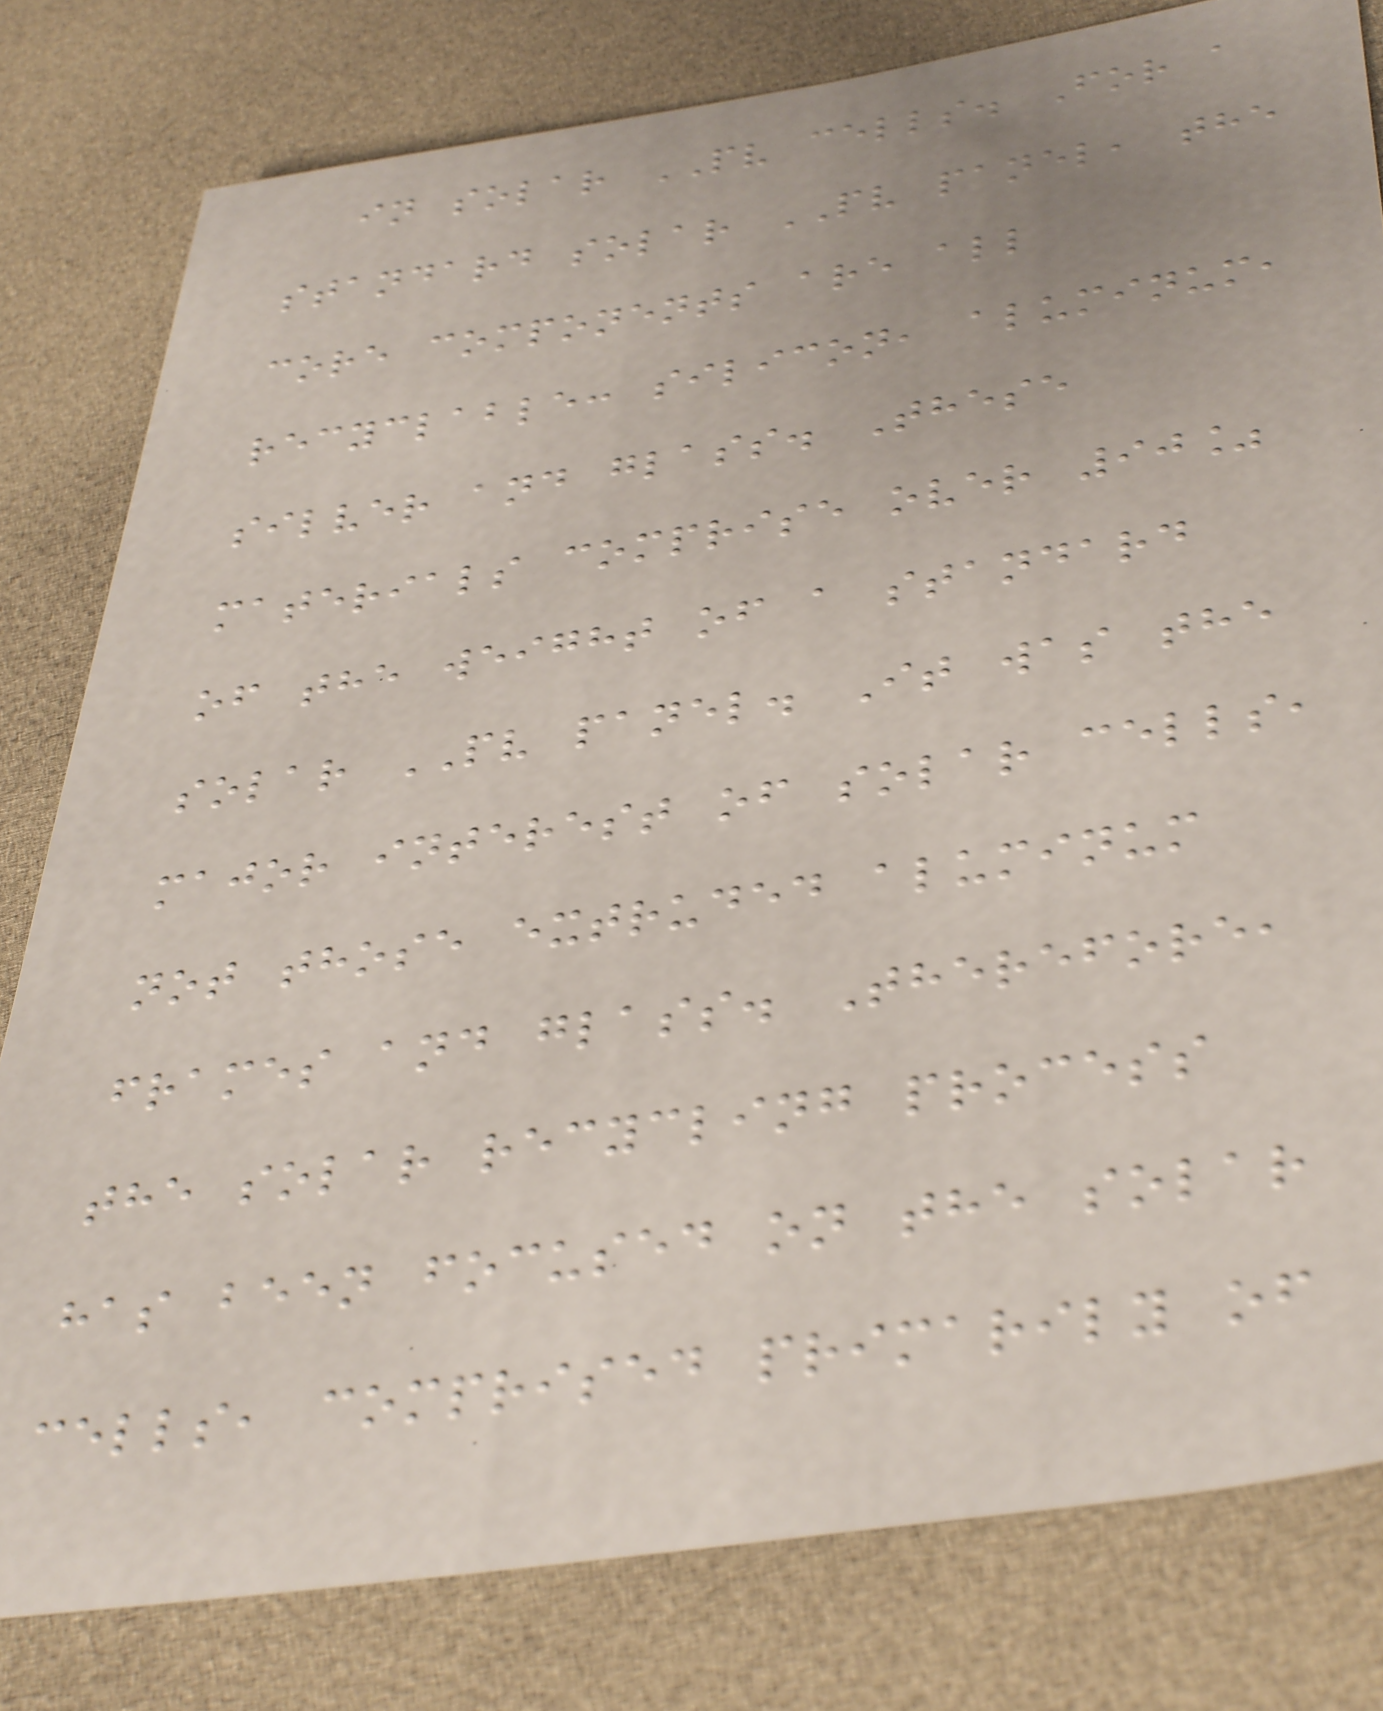in solar PV cells. For a
standard solar PV panel, the
core components are all
recyclable: silicon, aluminum,
silver and glass. These
materials comprise over 90%
of the weight of a standard
solar PV panel. It was the
major interest of solar cells,
not those extruded aluminum
frames and glass. Therefore,
the solar recycling process
has been focused on the solar
cells, comprised primarily of
